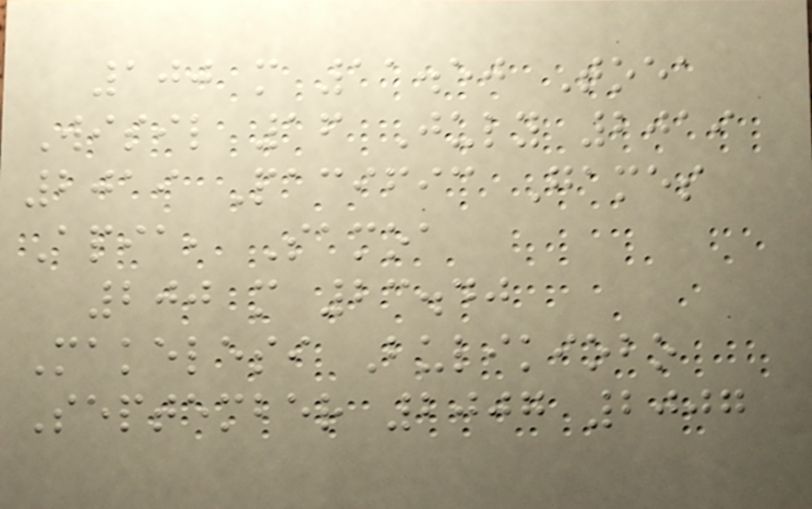100 m 11.50 Toea
Wisil 16 July 2019
2019 Pacific Games
Apia, Samoa
200 m 23.40
Makelesi Bulikiobo
September 2007 2007
